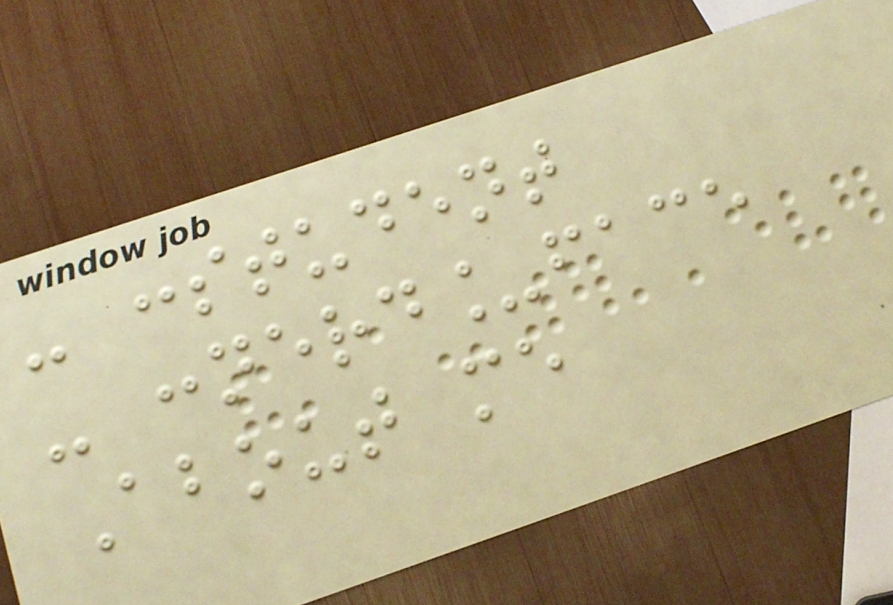- :student
- :nerd_face
About me
